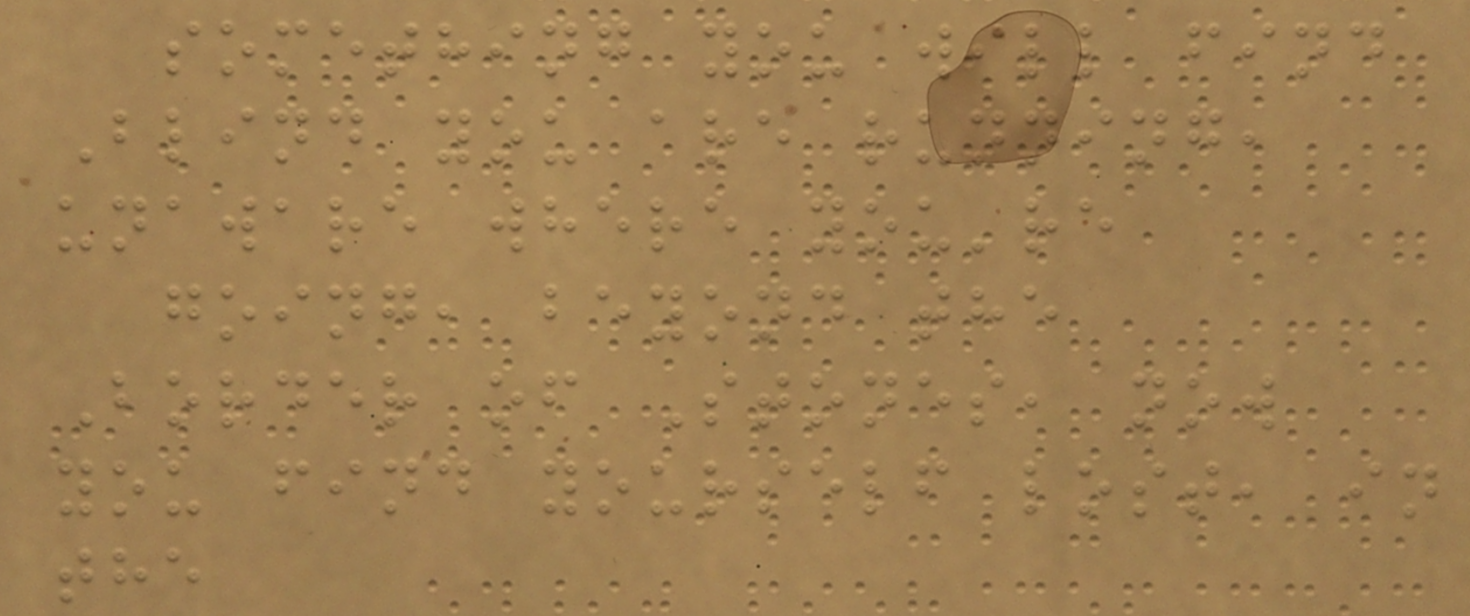something you will find
Blind you are running,
unaware where you're
going, beyond the
Border of Stones, now
you find yourself lost, in
the
